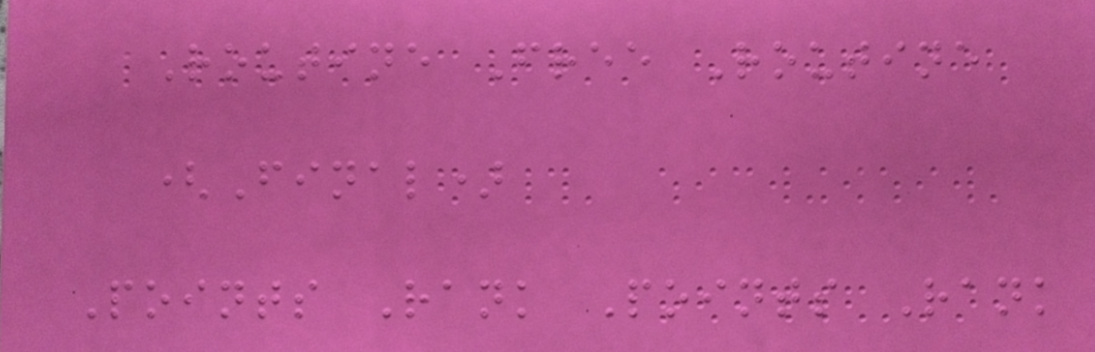Routine Free Routine
(Final)
Points Rank Points Rank
